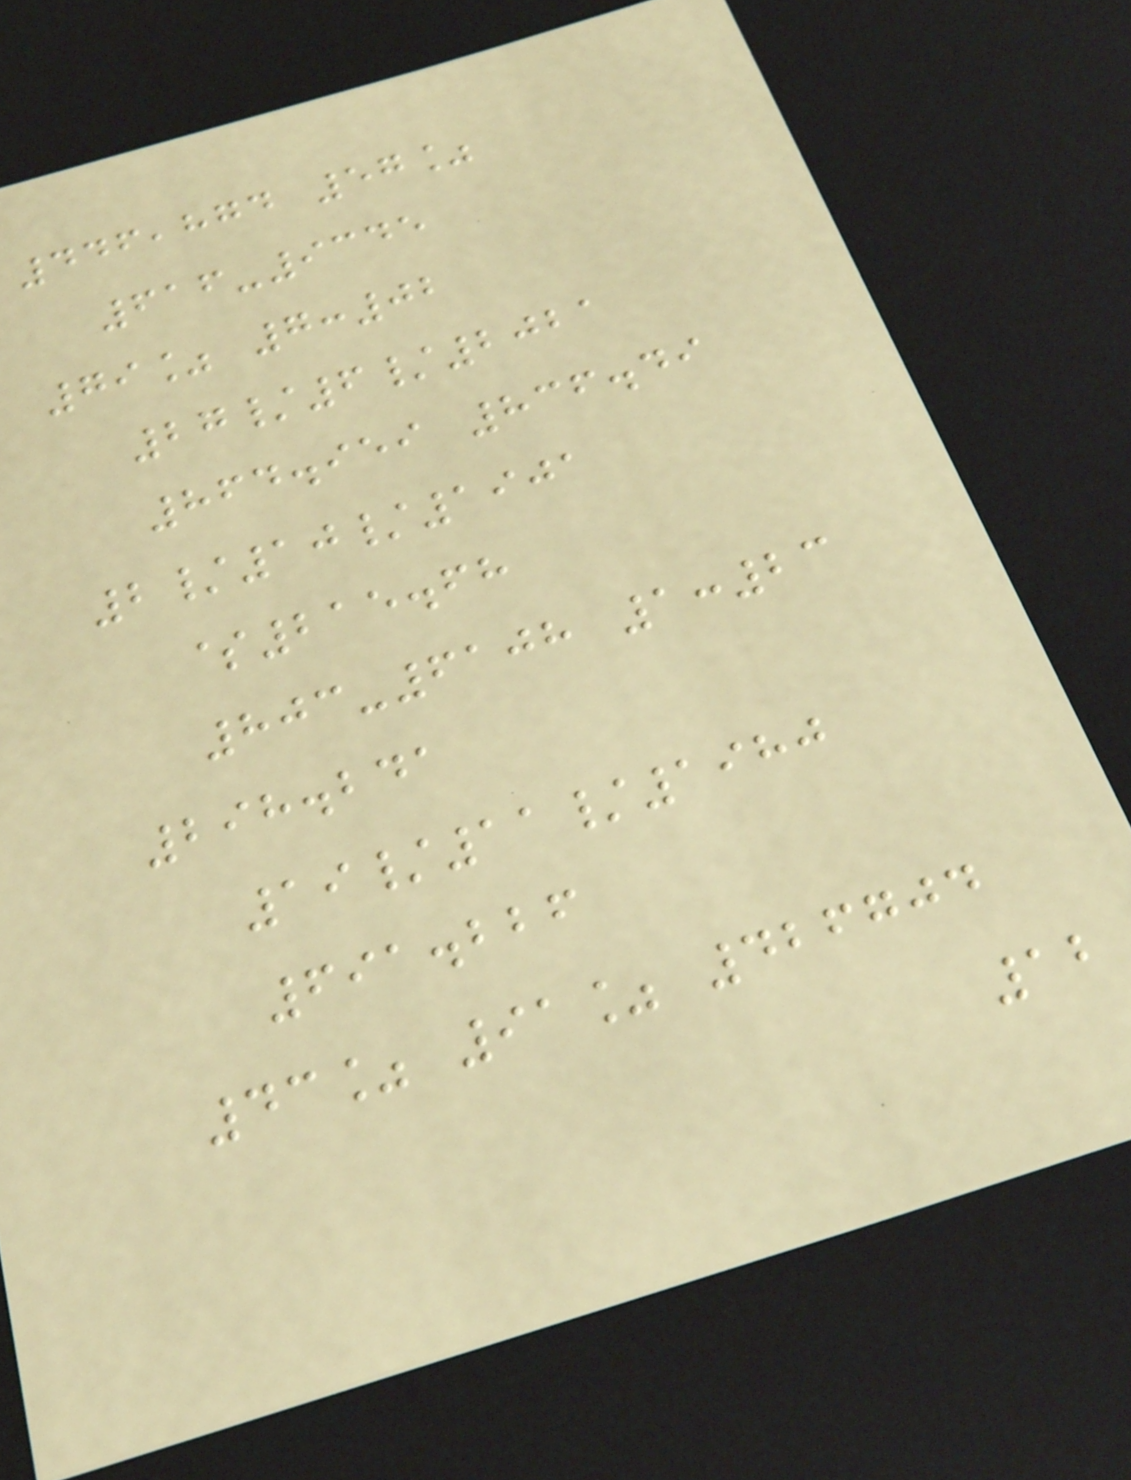446,874 57%
616-9345
79% 7:02
27/6/2021
864.959 836.49
2/10/1901
$215.68
803-6108 1:23
298.241
19/11/1980
691.226
43% 91% 426704
12
